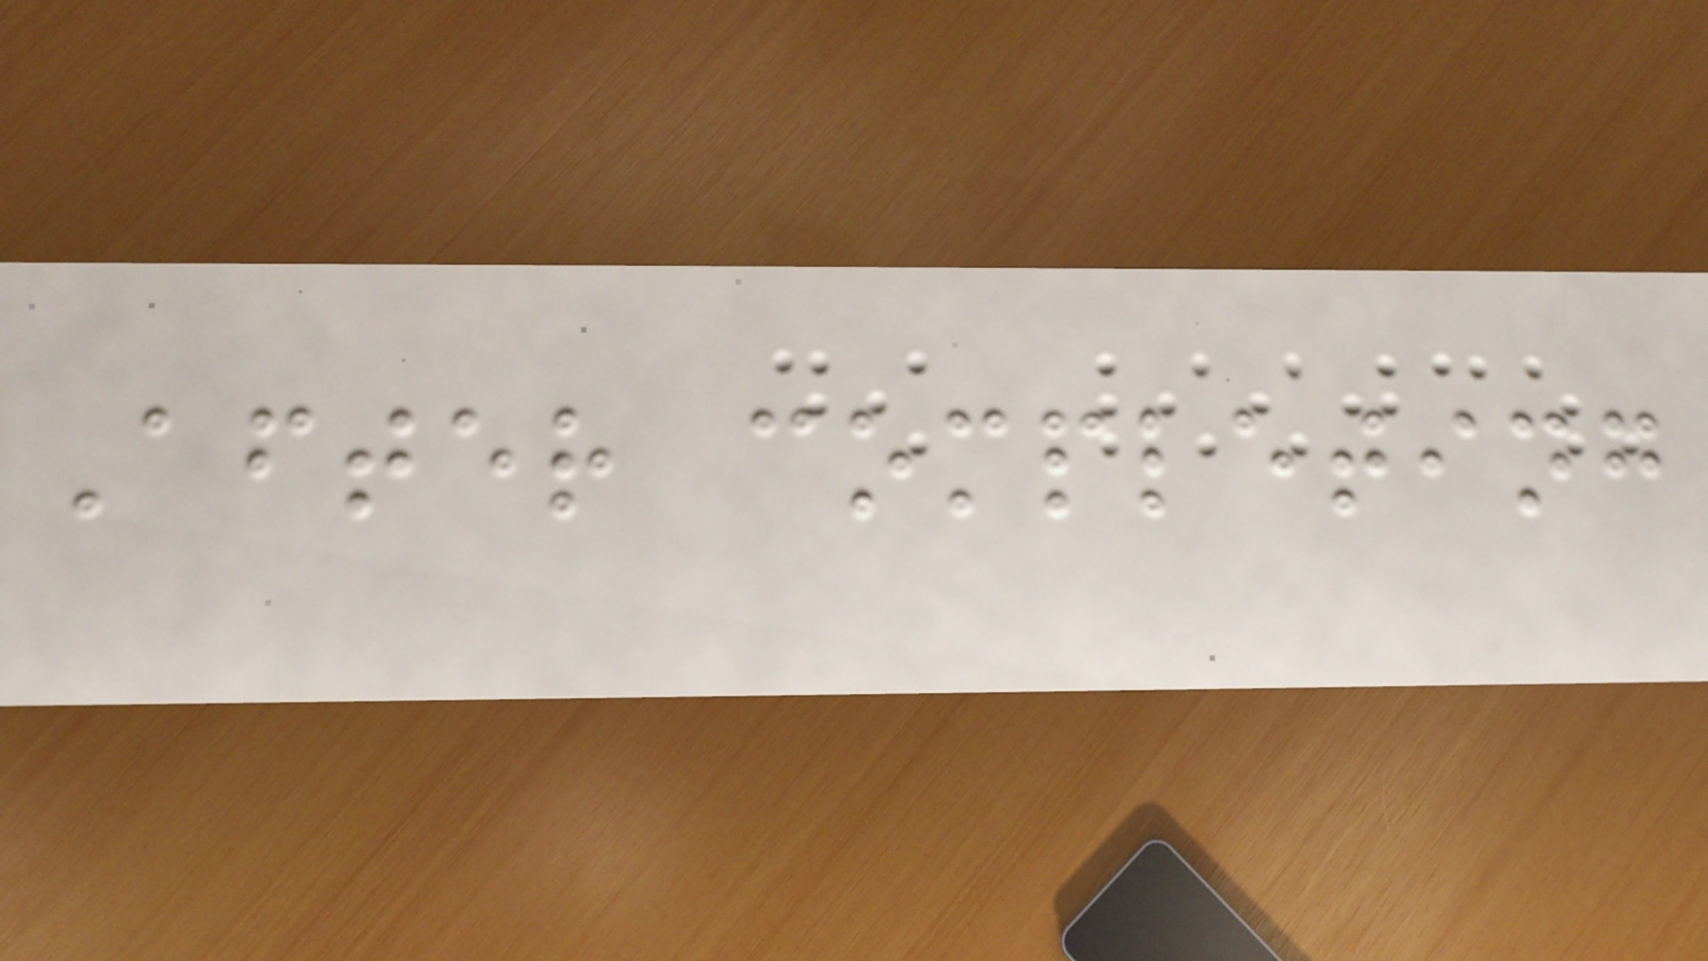After completing
